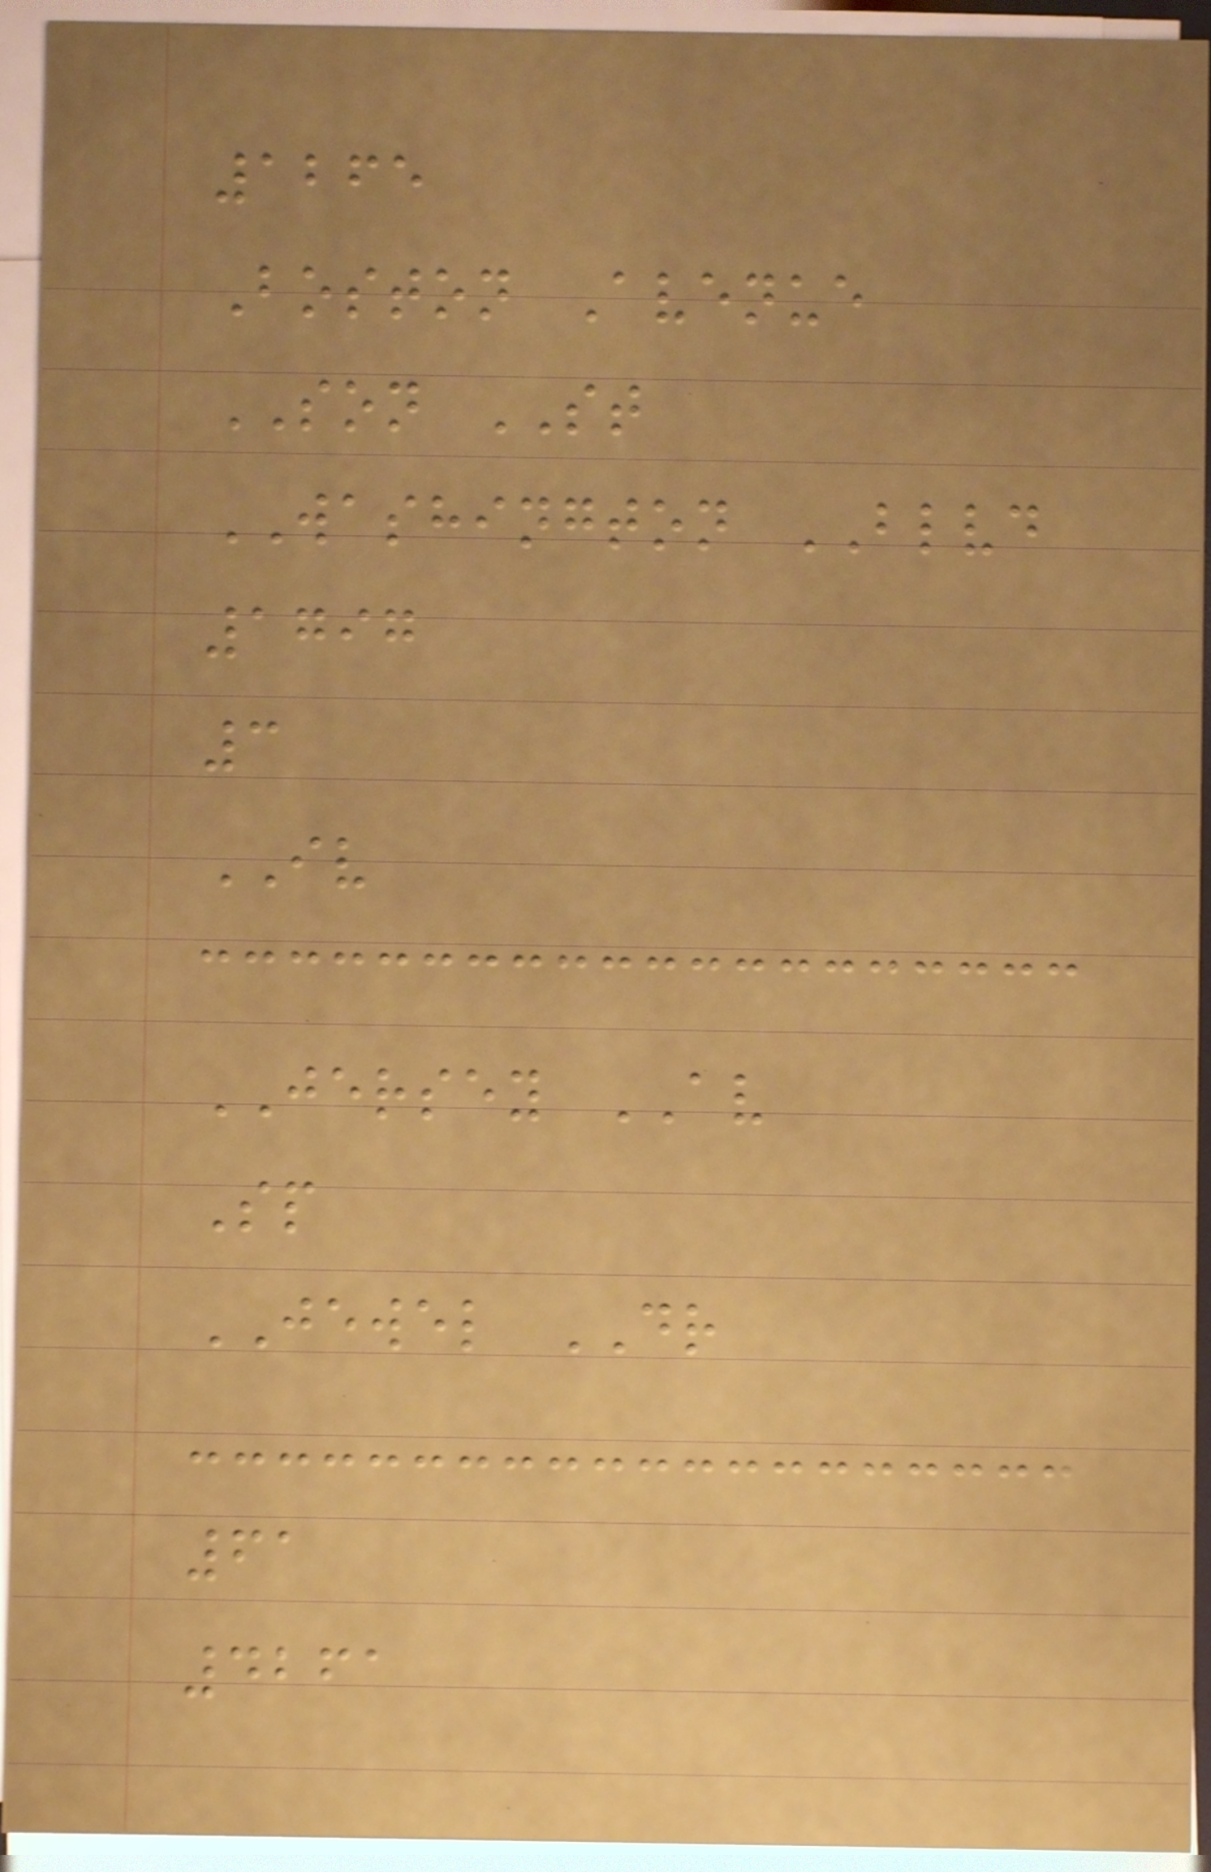1265
Boston Avenue
SON ST
WASHINGTON BLVD
1797
3
IV
JERSEY AV
Sp
JEWEL DR
61
4261
